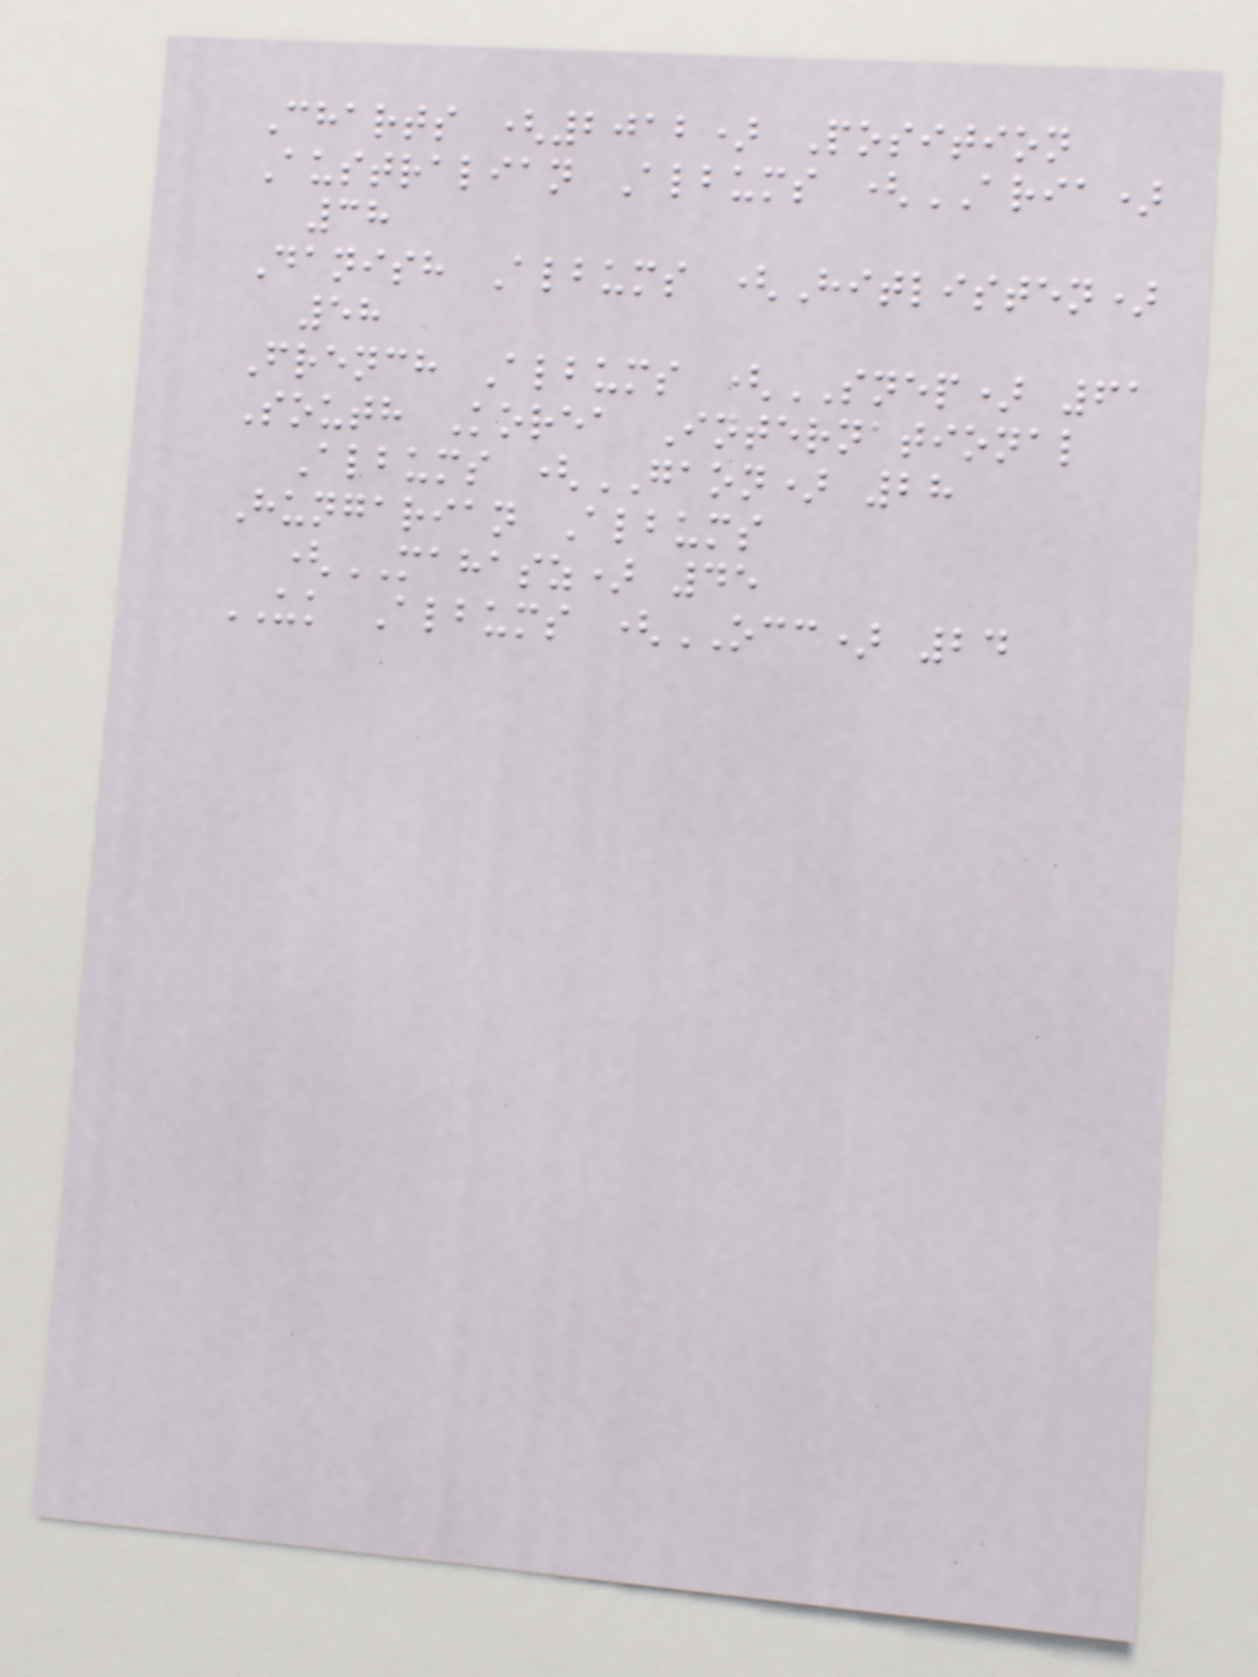Charts (2012) Position
Australian Albums (ARIA)
38
Danish Albums (Hitlisten)
58
French Albums (SNEP) 61
South Korea International
Albums (GAON) 28
Hungarian Albums
(MAHASZ) 45
UK Albums (OCC) 24
